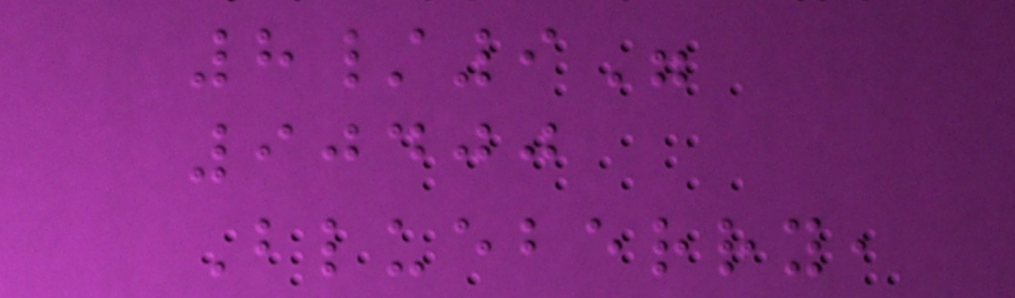8/9"
90400
Blueberry,
